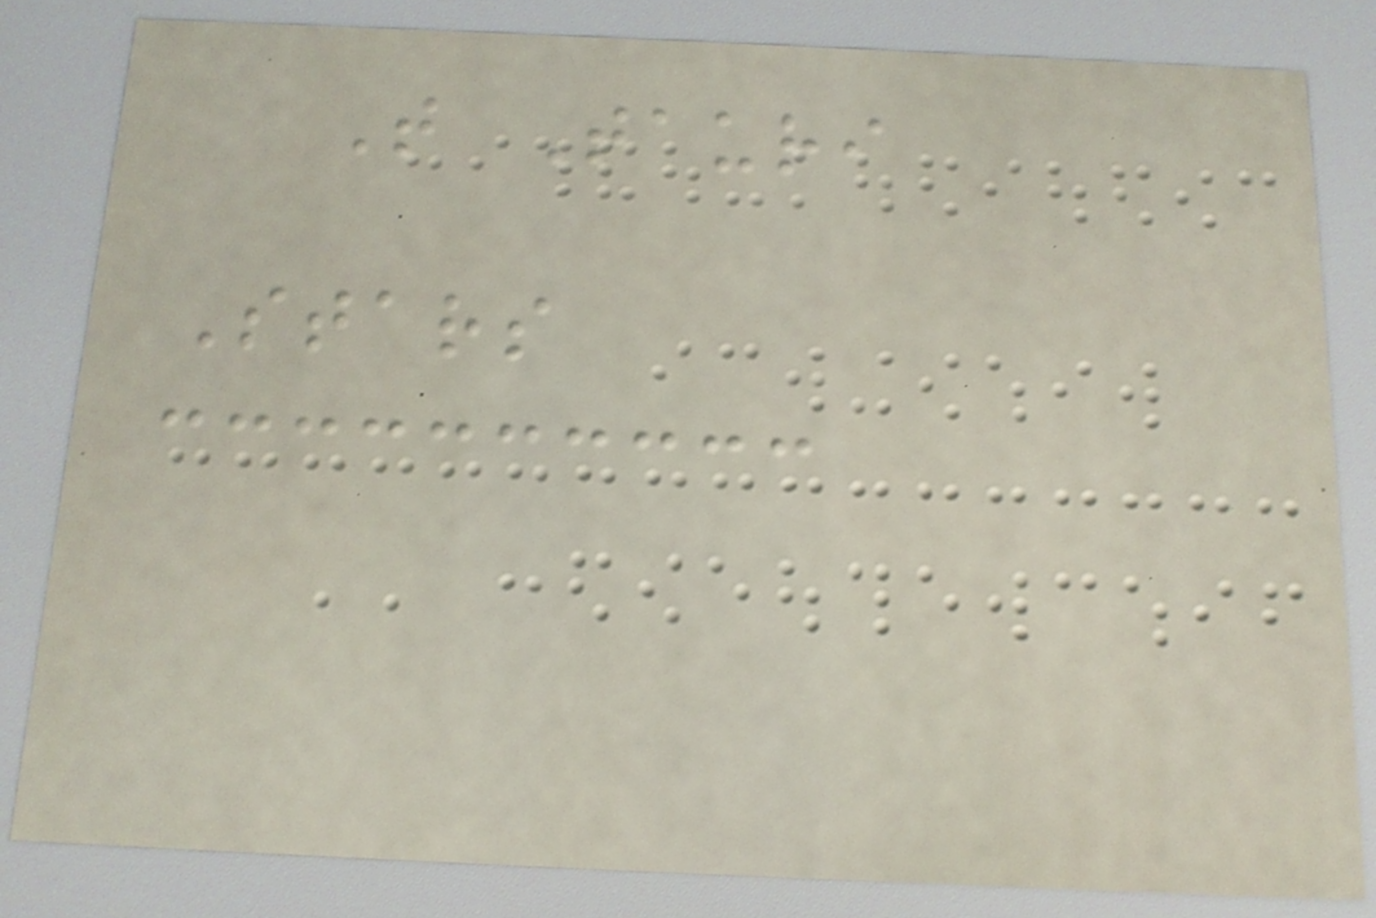T Tauri
Stars
